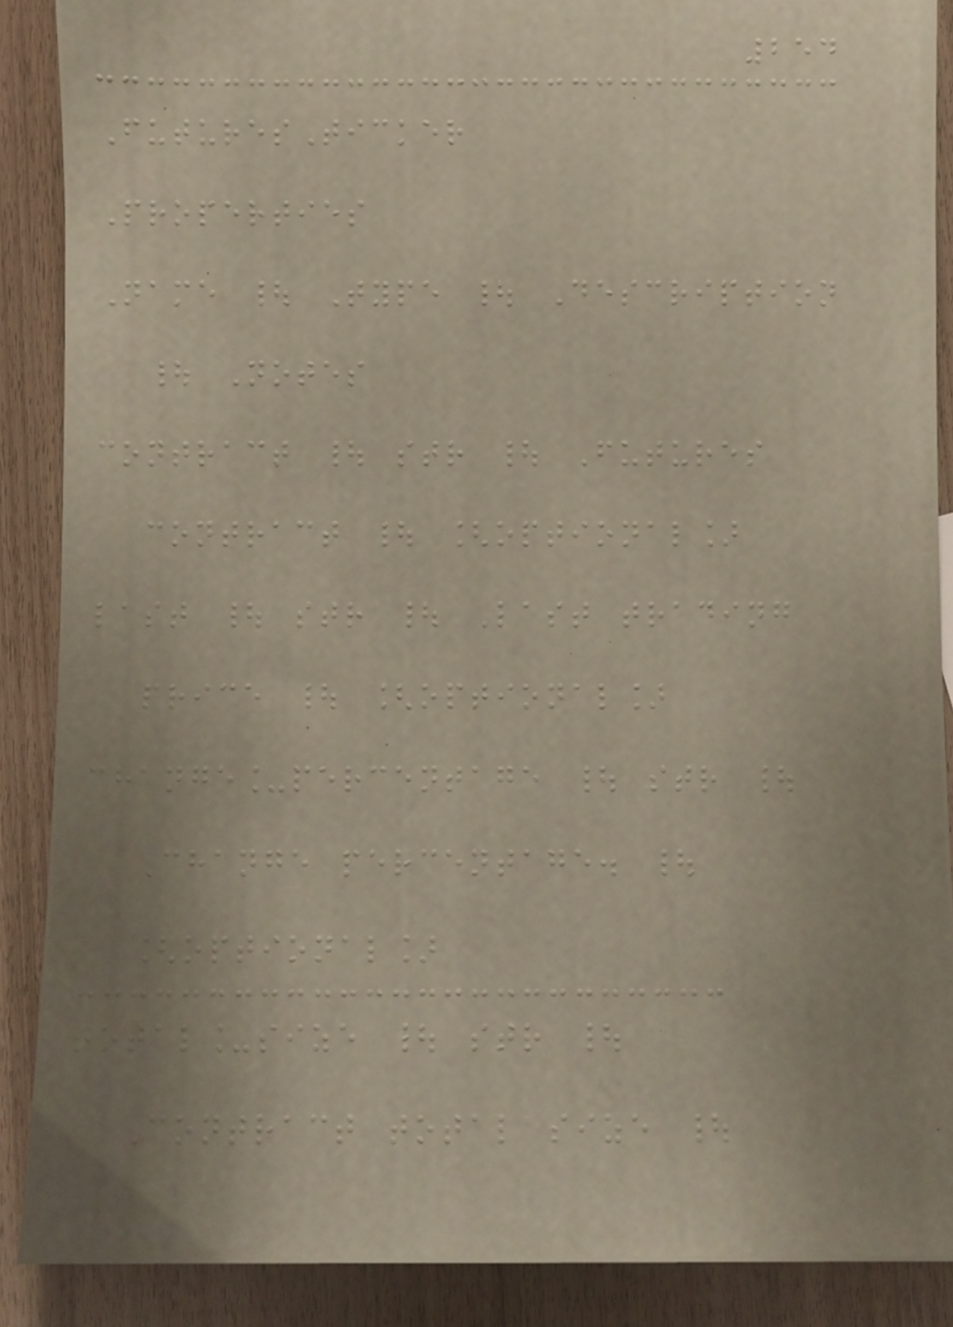254
FuturesTicker
Properties
Name | Type | Description
| Notes
contract | str | Futures
contract | [optional]
last | str | Last trading
price | [optional]
change_percentage | str |
Change percentage. |
[optional]
total_size | str |
Contract total size |
